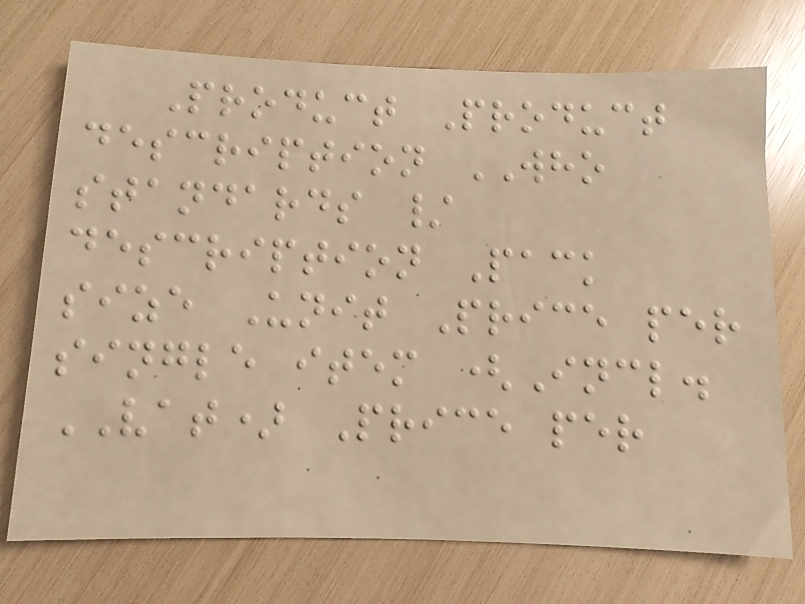Product Product
description WHO
standards /
description Pack
size Unit Price per
single item (Incl.
VAT) Price per
